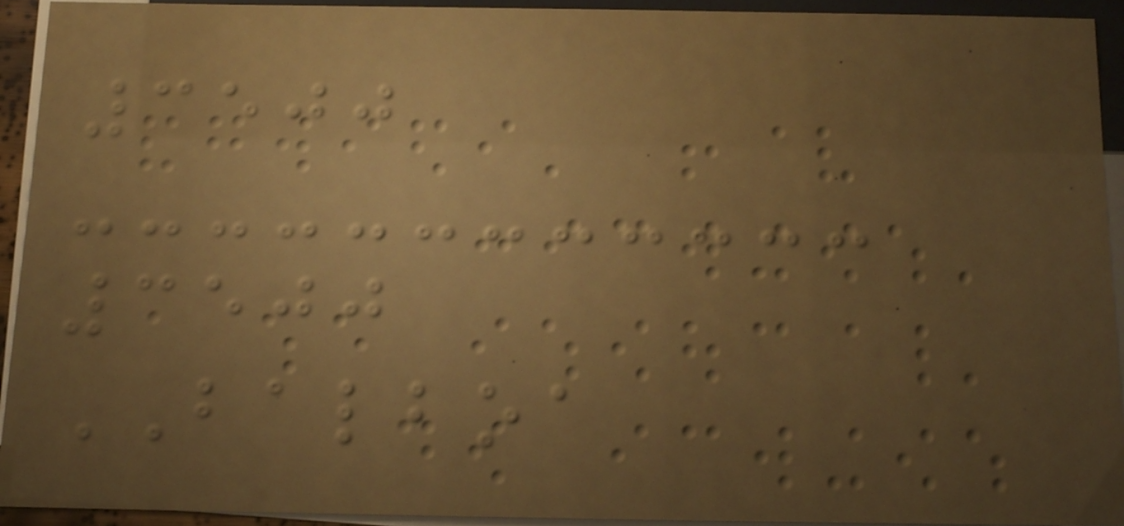3500
3500
BALBOA
